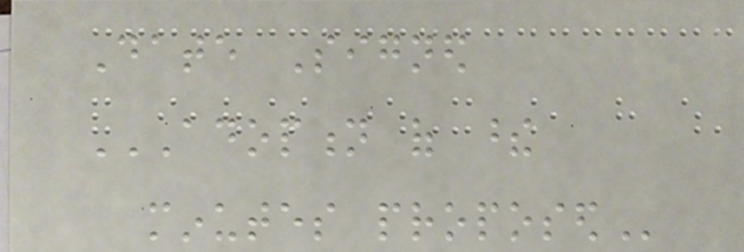Date Signed
ADOPTION OF THESE
MINUTES PROPOSED
